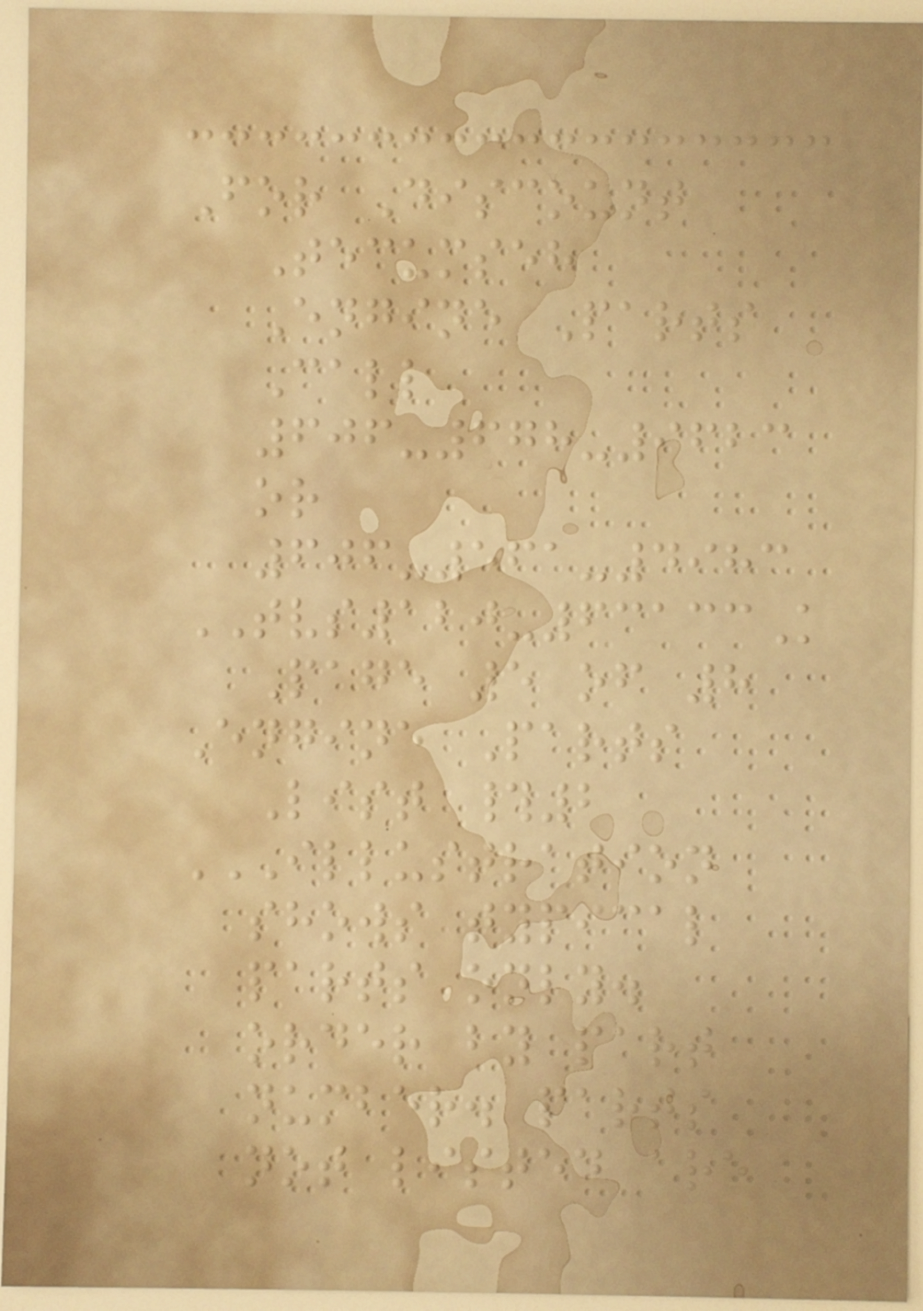For Discount
Tecumseh
Engine Parts
Call
606-678-9623
or
606-561-4983
TVS120-63133K
Page 5 of 8
Engine Parts
List #2
ILLUSTRATION
SHOWS TYPICAL
PARTS ONLY.
ORDER BY PART
NUMBER. PARTS
NOT LISTED ARE
